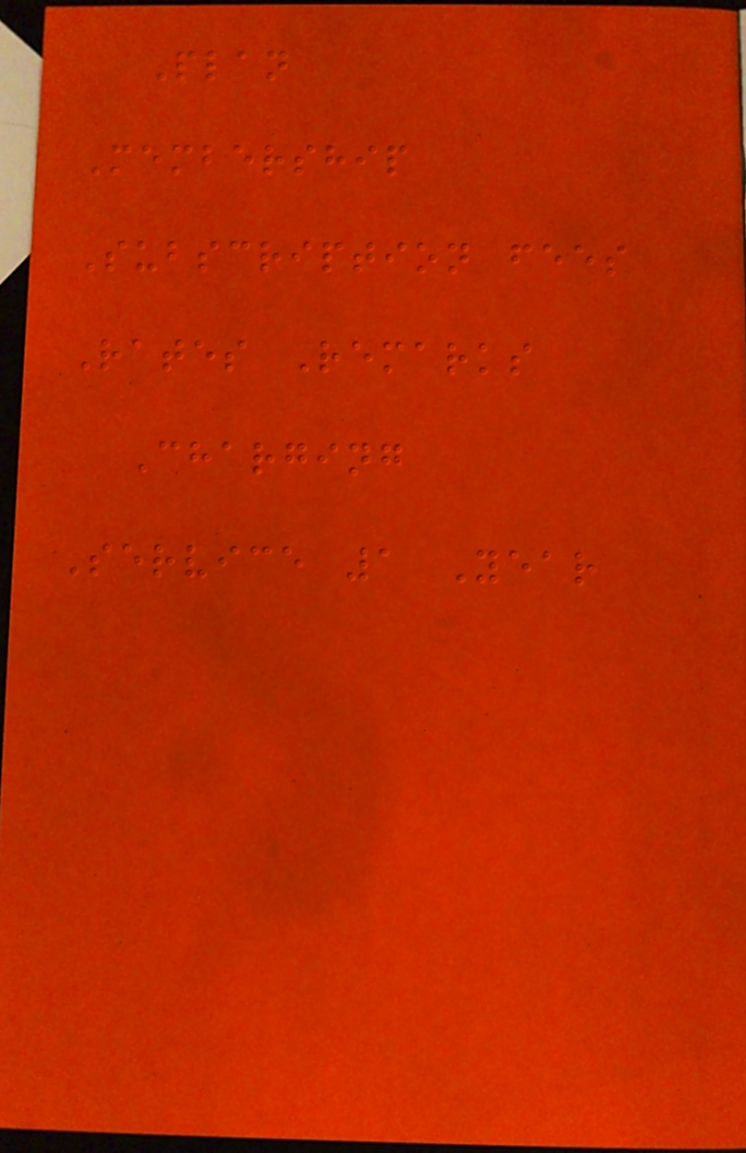Plan
Membership
Subscription fees
Rates Remarks
Charging
Service 1 Year
